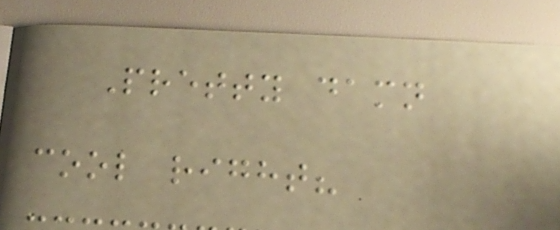Pretty damn
cool right?
